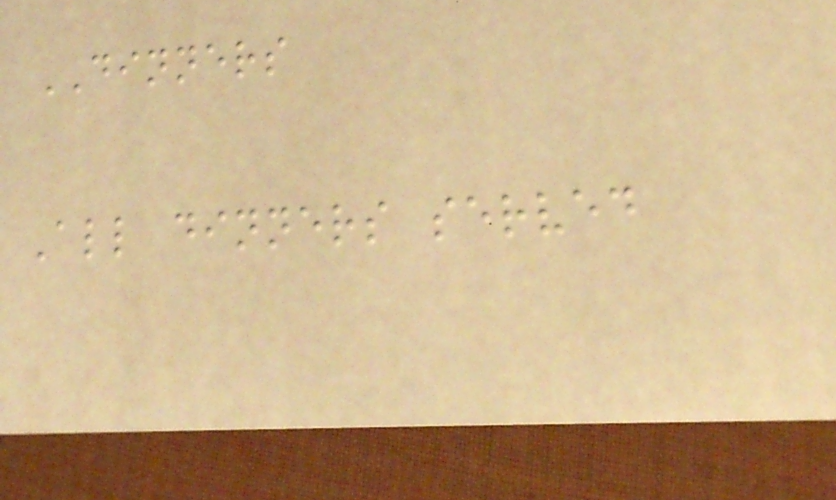DINNERS
All dinners served
